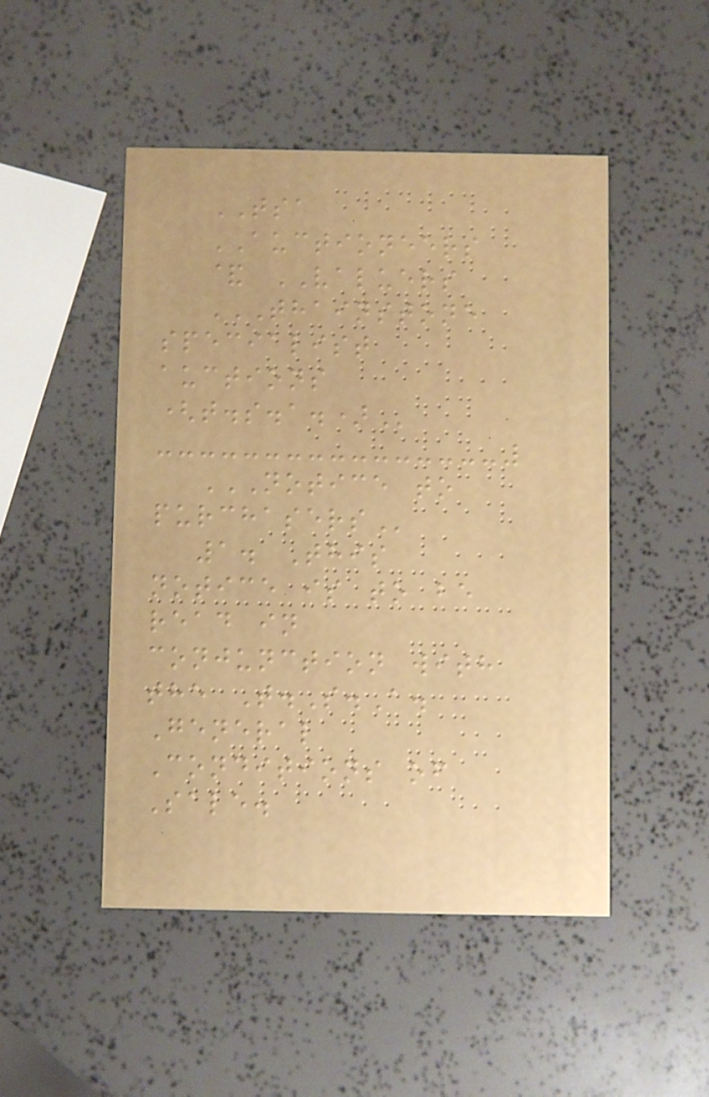TSA
AUCTIONEERS
& VALUERS
THAINSTONE
SPECIALIST
AUCTIONS
(T.S.A.)
NOTICE TO
PURCHASERS
1. This
notice is to be
read in
conjunction with
the T.S.A.
General
Conditions of
Sale.
